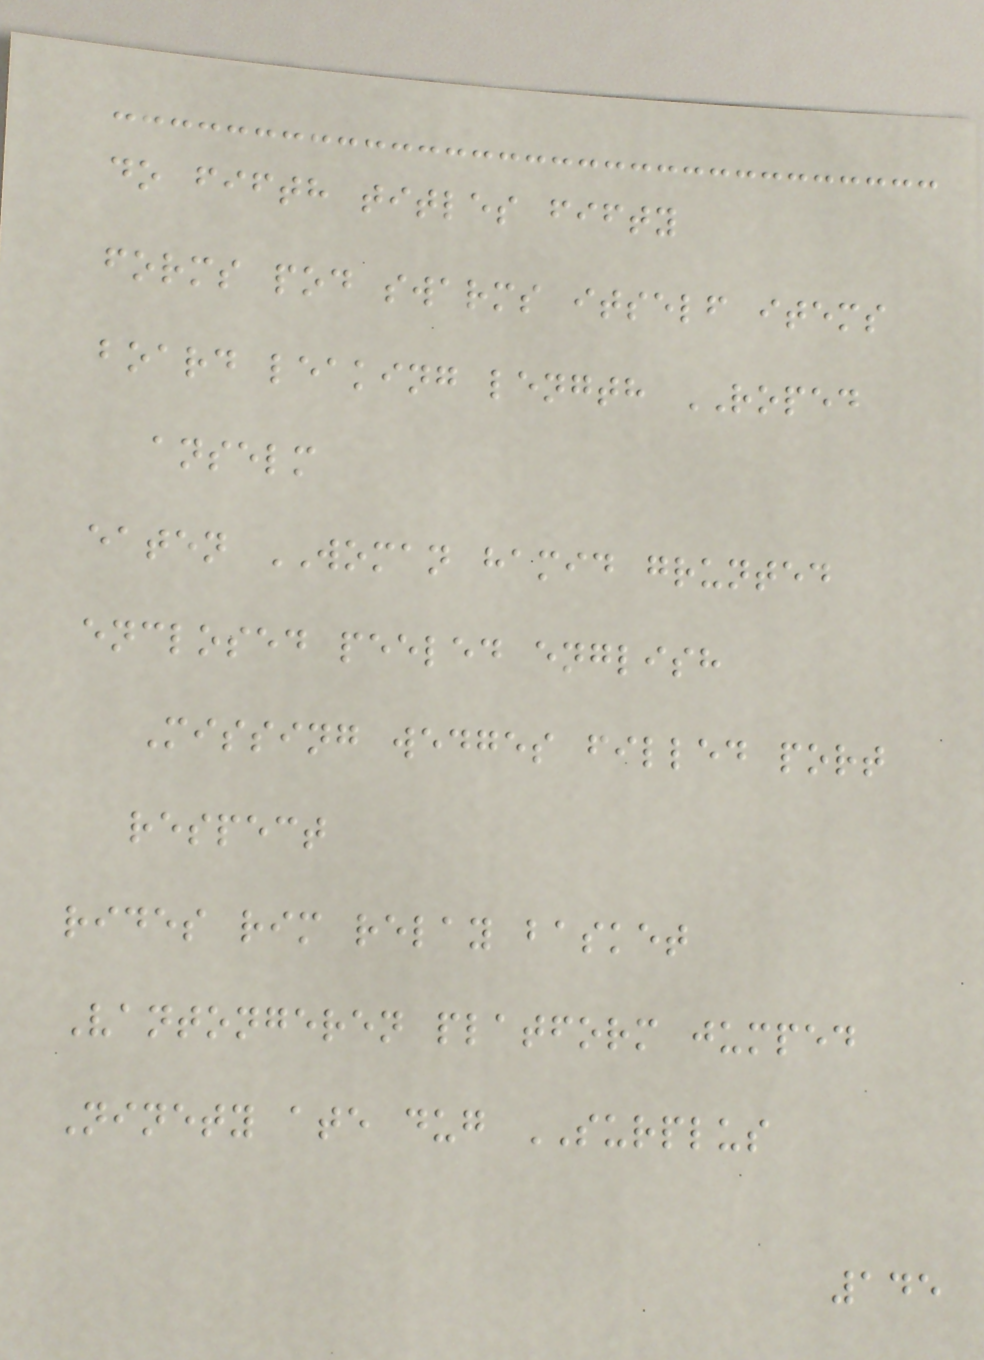do fifth titles fifty
forms pod swarms itself items
board leaking length ROPED
anselm
eaten WOMAN hamid grunted
enclosed peeled english
Missing wedges filled port
respect
rides rim relay basket
Vantongeren platform jumped
Ninety ate dug SURPLUS
145
